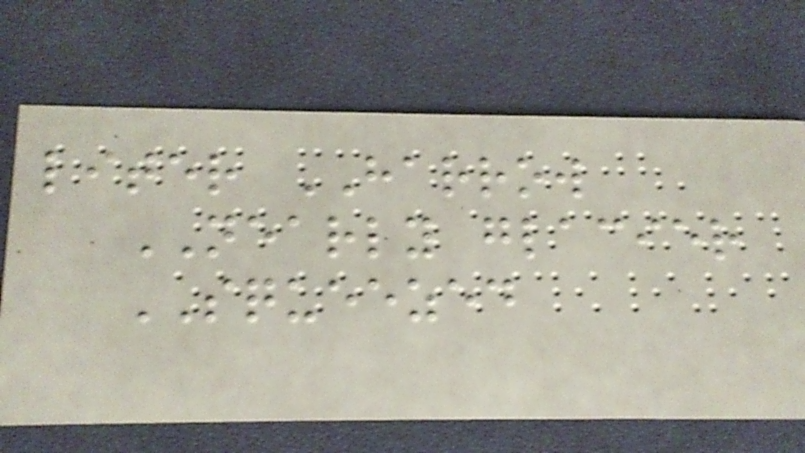liter HARROW
NEARLY glacier
SQUEEZED
